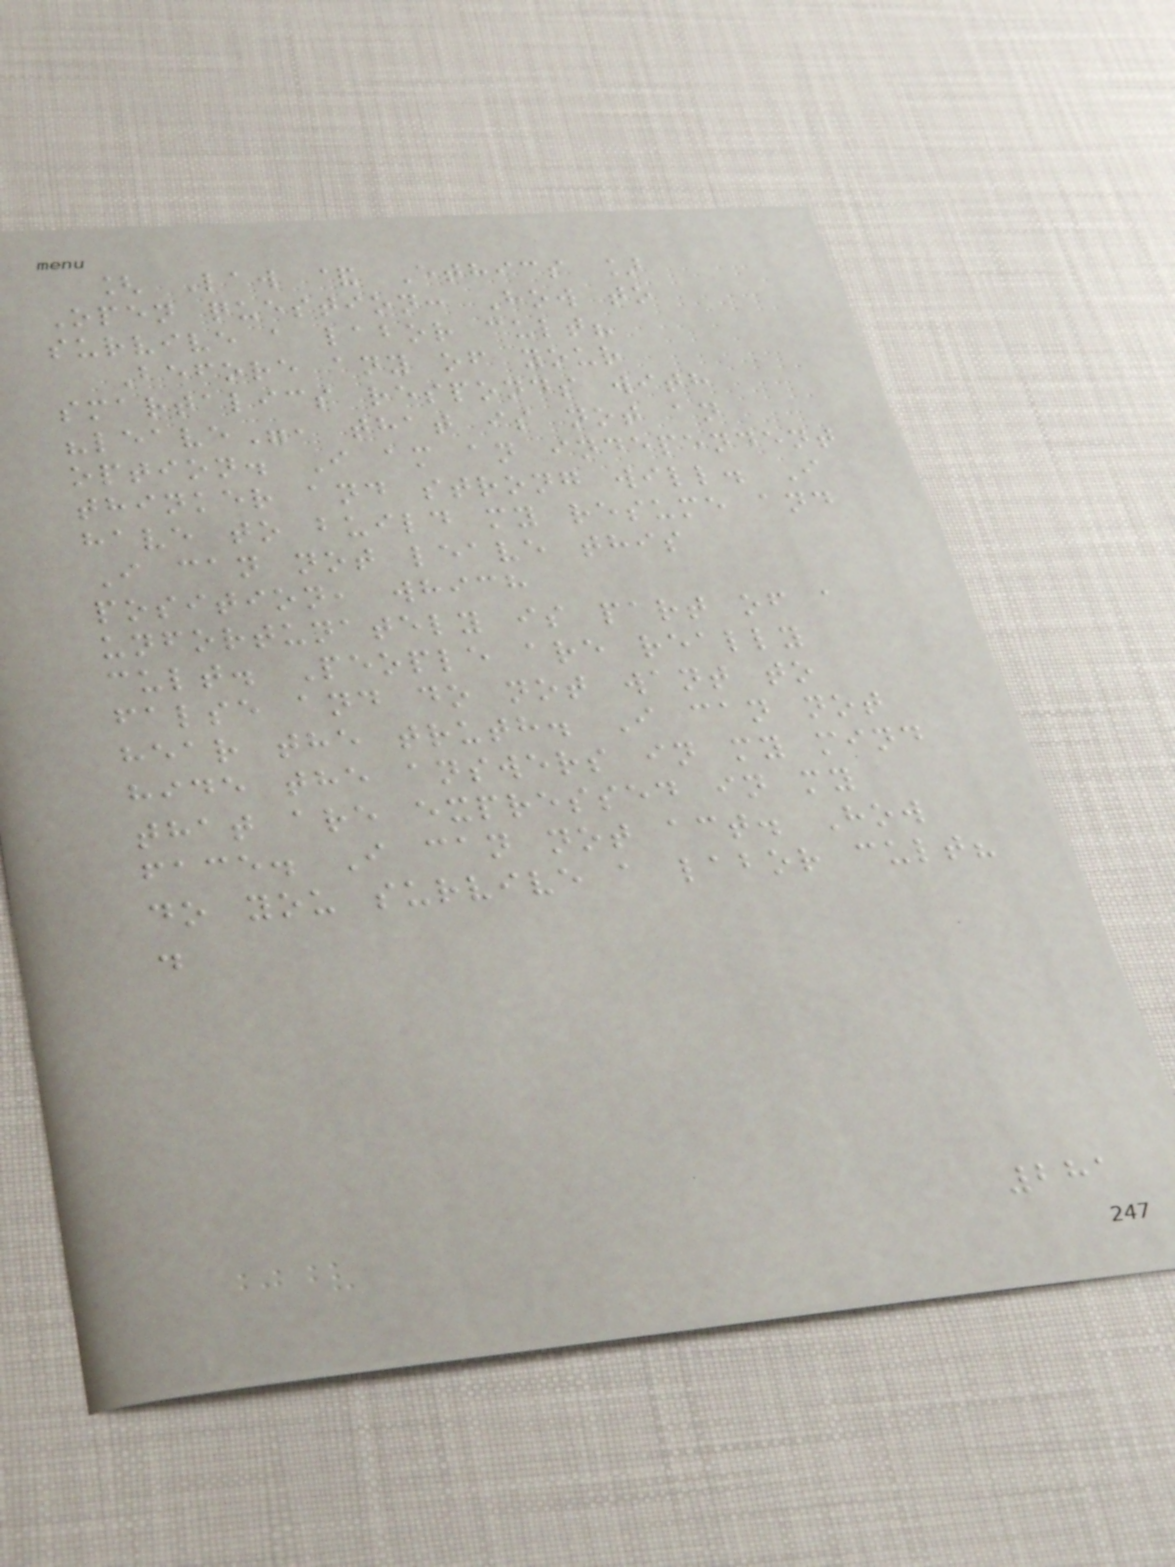[ Law & Ethics ]
Open question: How to
survive a labor cult?
Before any of your
smartalics responds with
"leave", that is not an
option. I am an independent
thinker and strong will. I
have to build my resume and
I can not leave this
position, which
unfortunately is part of a
cult. People are really
false and do not want to
hear the truth. I can not
hide the answers in my mind
that are expressed in my
face. I can not act. How
do you survive a labor cult?
.
281
